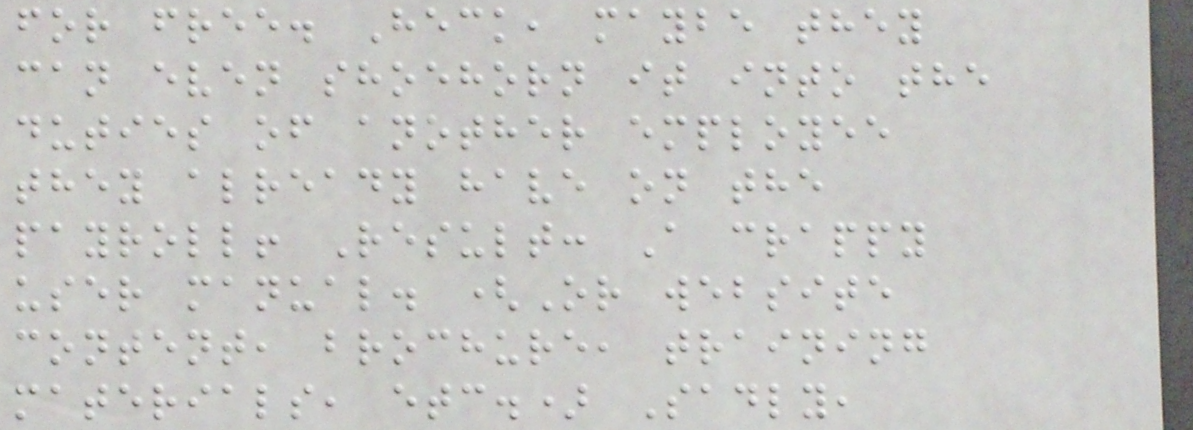for free. Heck, maybe they
can even shoehorn it into the
duties of another employee
they already have on the
payroll! Result: A crappy
user manual. (Or website
content, brochure, training
materials, etc.) Sadly,
